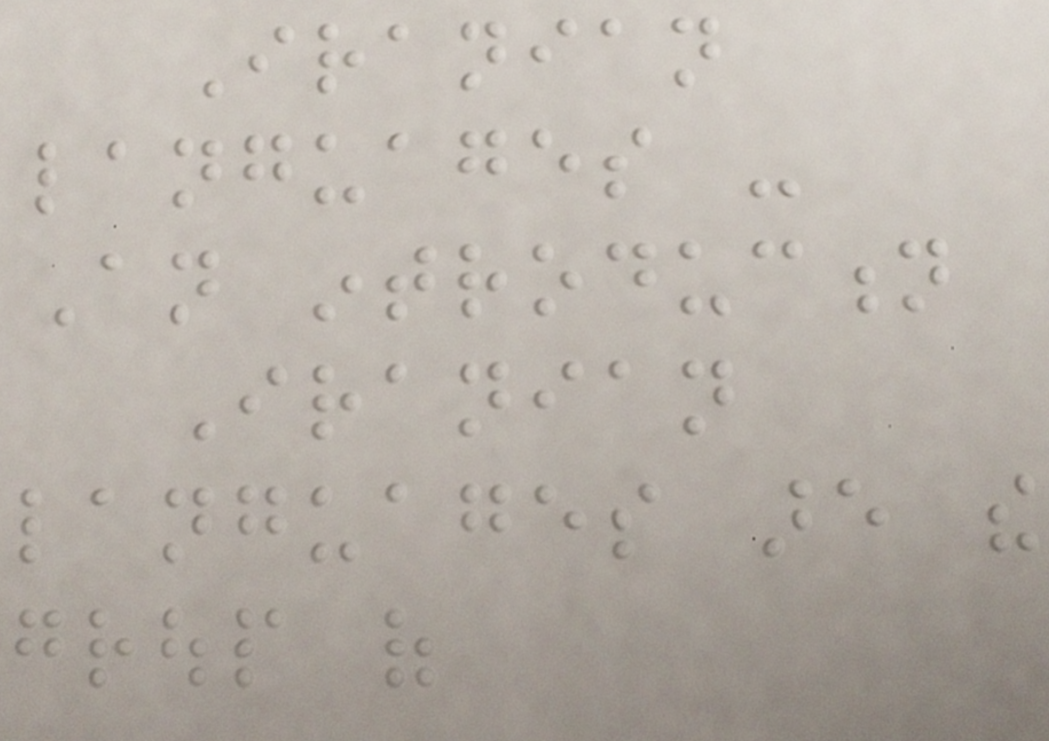Iranian
languages -
An introduction
Iranian
languages are the
group of
